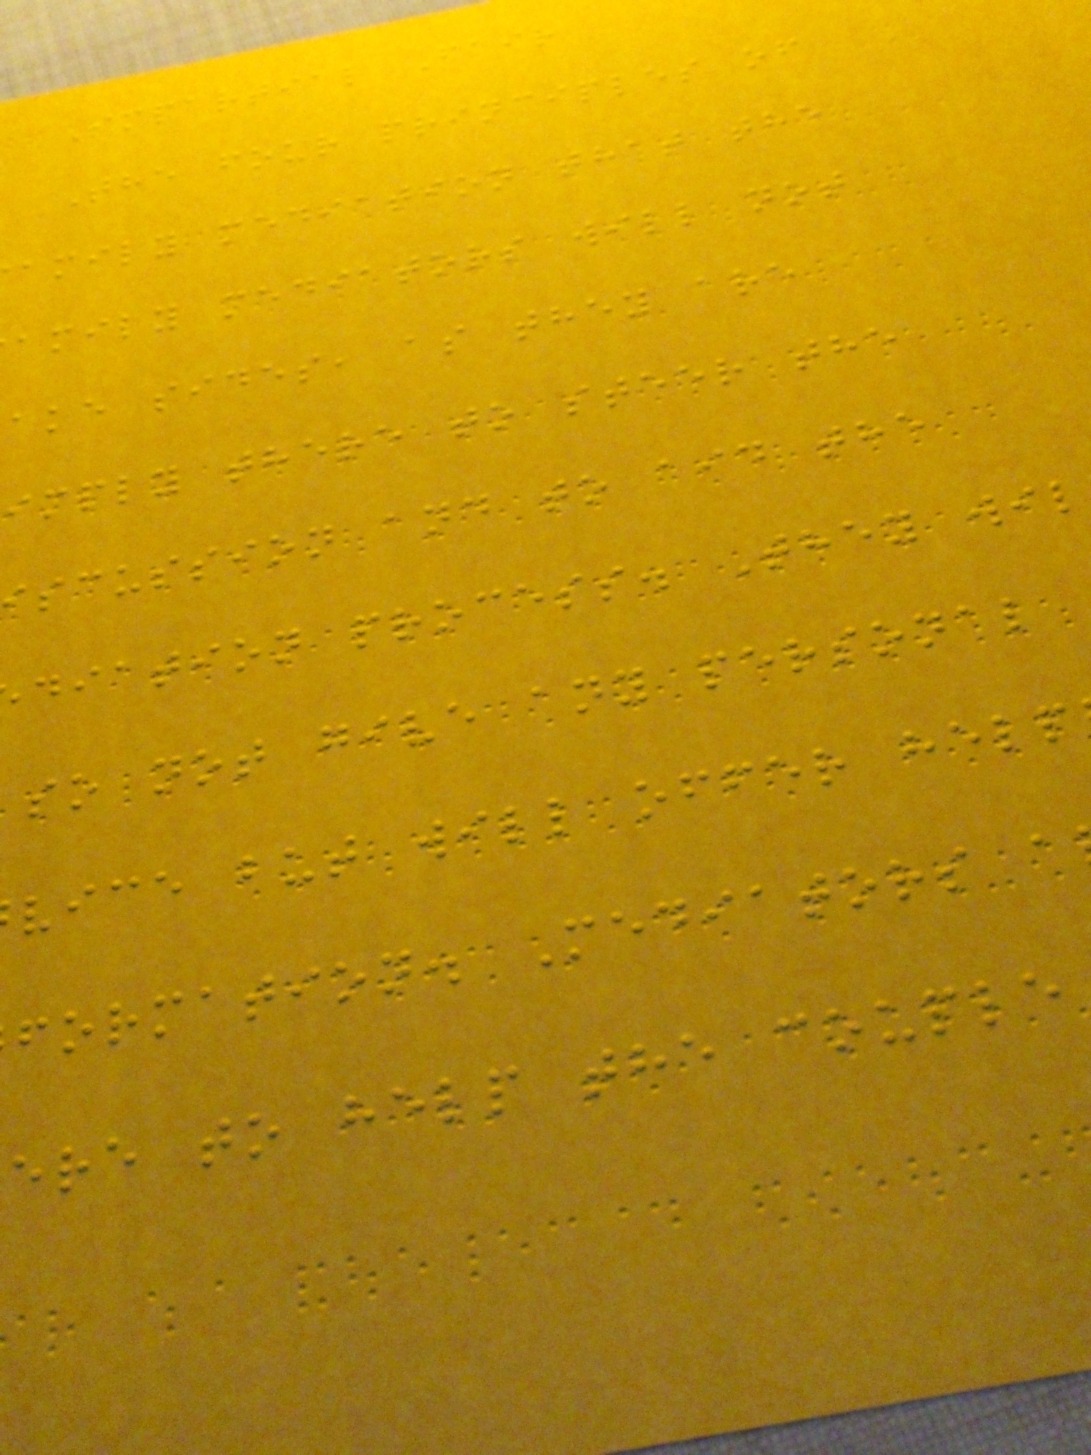Impartial Fair
The four principles of
amily mediation that the
amily mediators will not
ake sides, as they are
imply there to steer the
scussion and to aid the
diation process. They wil
so not give any personal
vice but will offer help
formation. Mediators a
ere to help the couple
